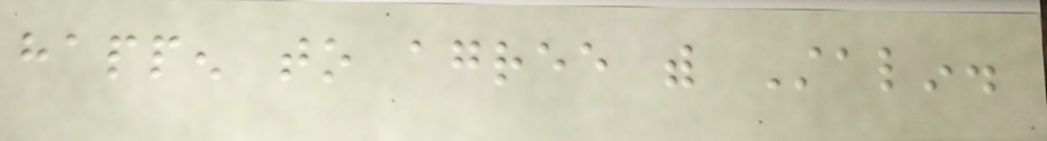happen to agree with Stalin.
